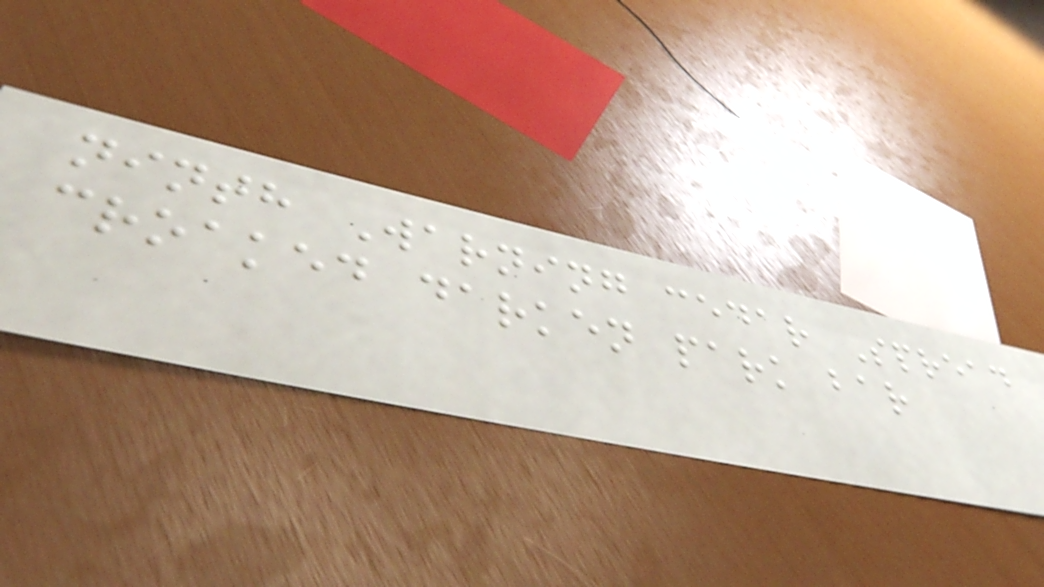ninth Warning cedar Spread
croaked darken park bar
